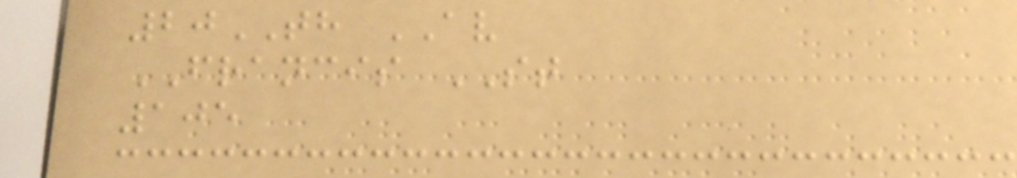20TH AV
FRANCIS ST
105
